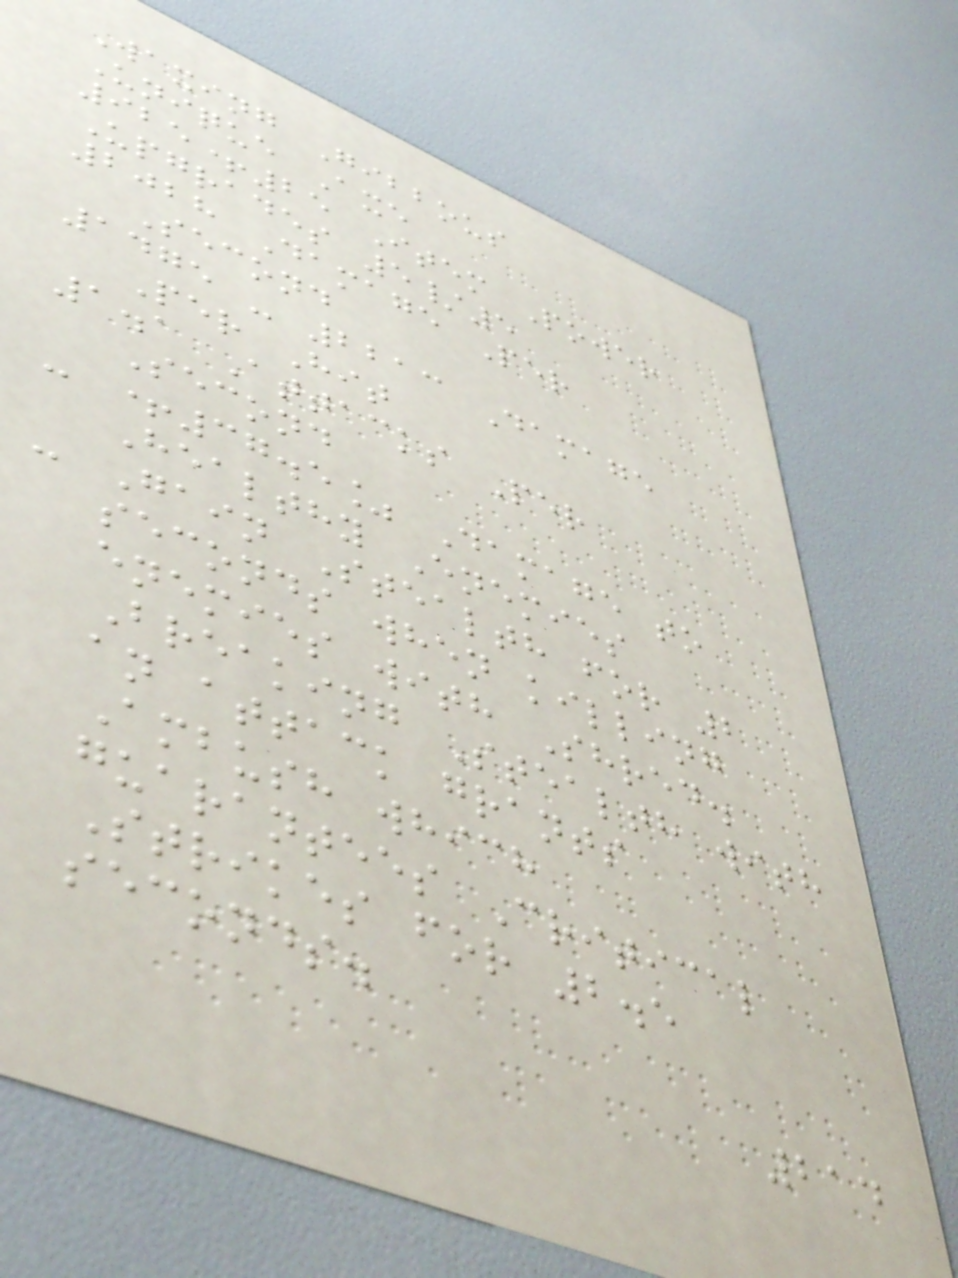Waxing Gibbous
Unique Axe
925+25 Item Power
Upgrades 5/5
2028 Damage Per
Second
1475 - 2213 Damage
Per Hit
1.1 Attacks Per
Second
- +37.5% Damage to
Healthy Enemies
- Gain Stealth for 2
seconds when killing
enemies with Shred.
Breaking Stealth with
an attack grants
Ambush which
guarantees Critical
Strikes for 2.5
seconds.
214
